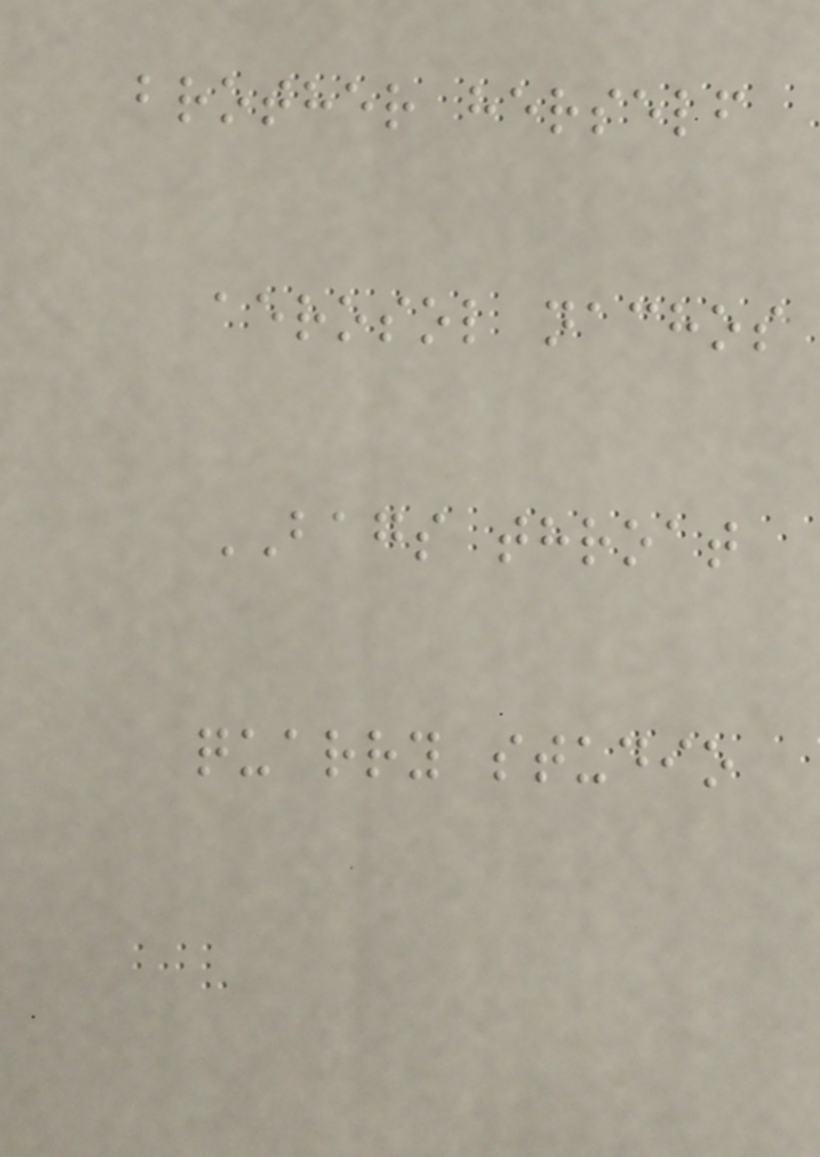brother herself
aerosol nachos
BAGS throat
quarry studio
